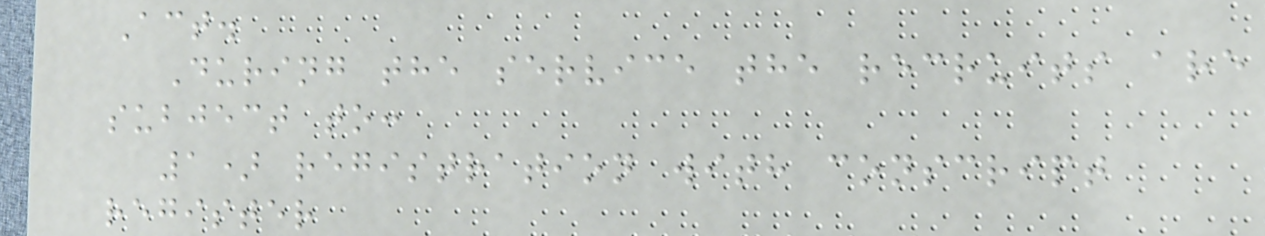Act.
During the service the recruits are
subject to:
1) registration with conscript
register
